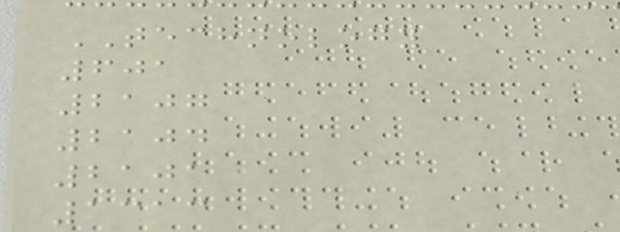TECHNOLOGY
601
2107
2104
2101
1313
